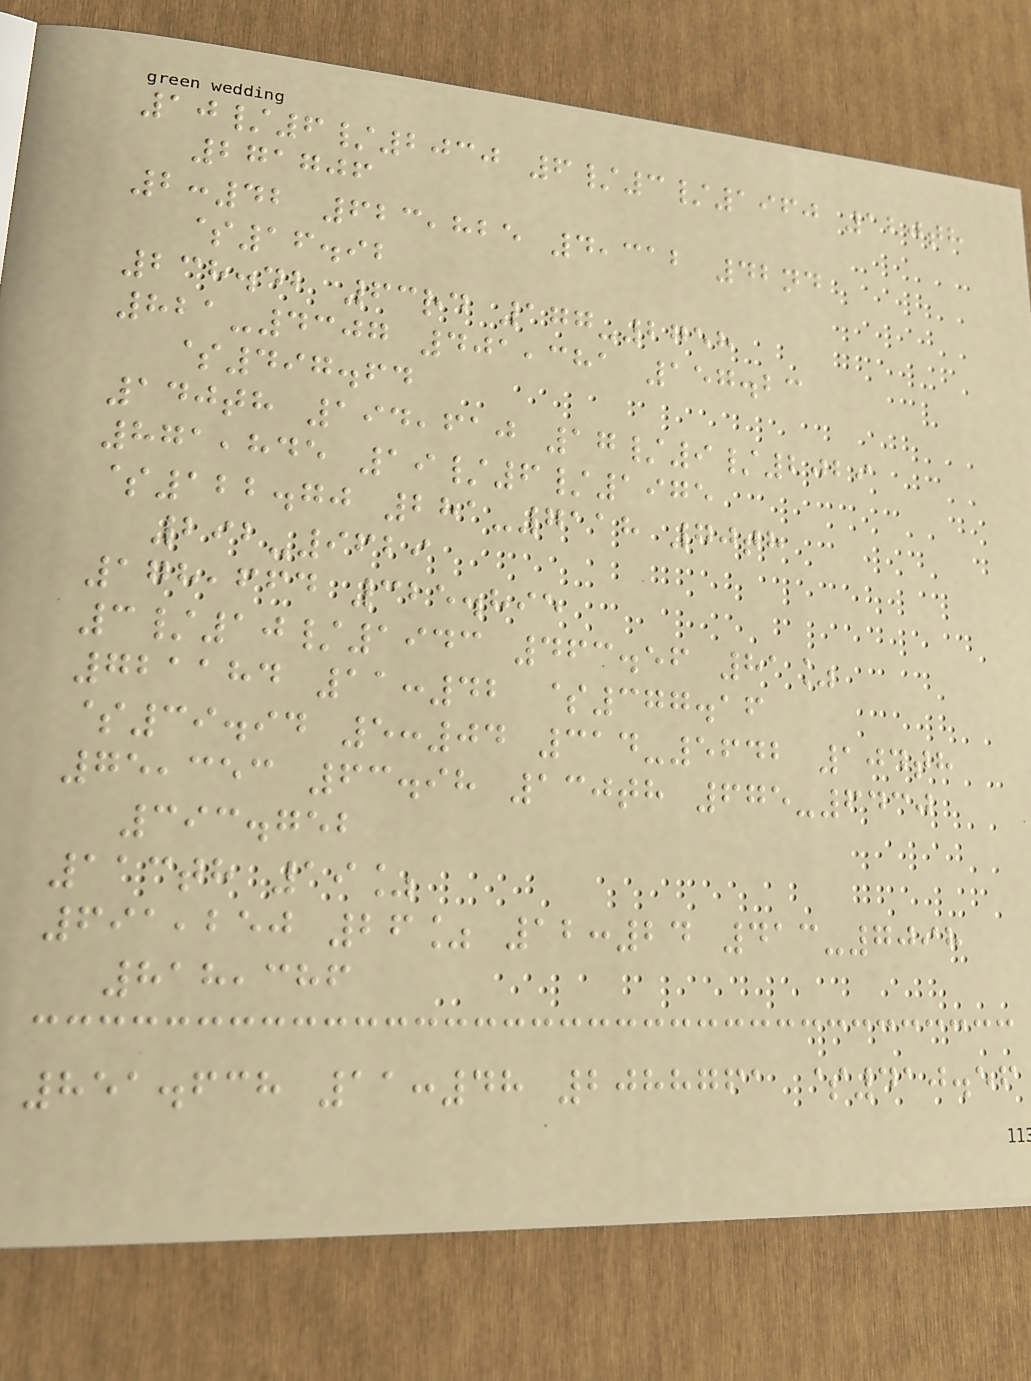10/6/2030 6/3/1960 120th
271706
2:42 623,825 4,312 42nd
$16.92
238.42 63rd 177-2758
821-4307 401,381 157.23
$497.64
140th 194,610 17/9/2029
871,845 19/6/1975
$122.70 281-7118 70th
292-9629
178,664 325.895
3/10/1943 463.56 81%
721184 11:42 $377.16
$39.94 5:04 314-5642 104th
75,353 63.98 130th 675-6430
393.752
113th 19%
691,250 26% 12:24 413-7098
818,386
851.638 11:48 2088761 $410.56
